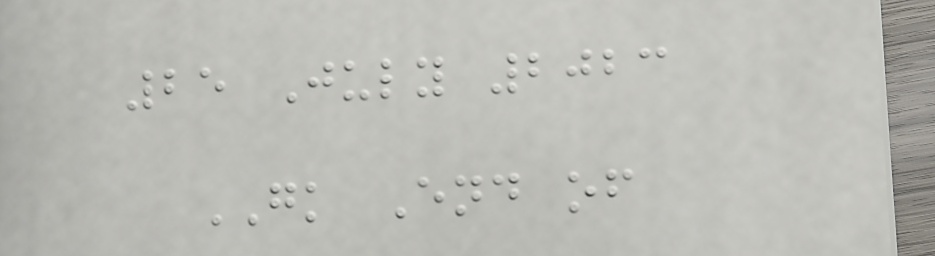25 July 2023
GK End of
